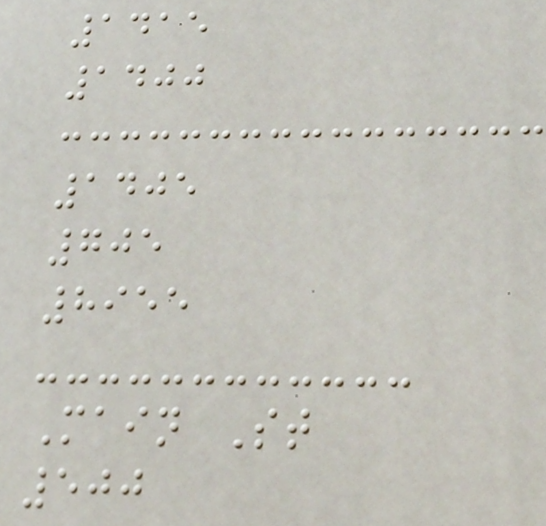1415
1400
1405
705
8955
Main St
500
